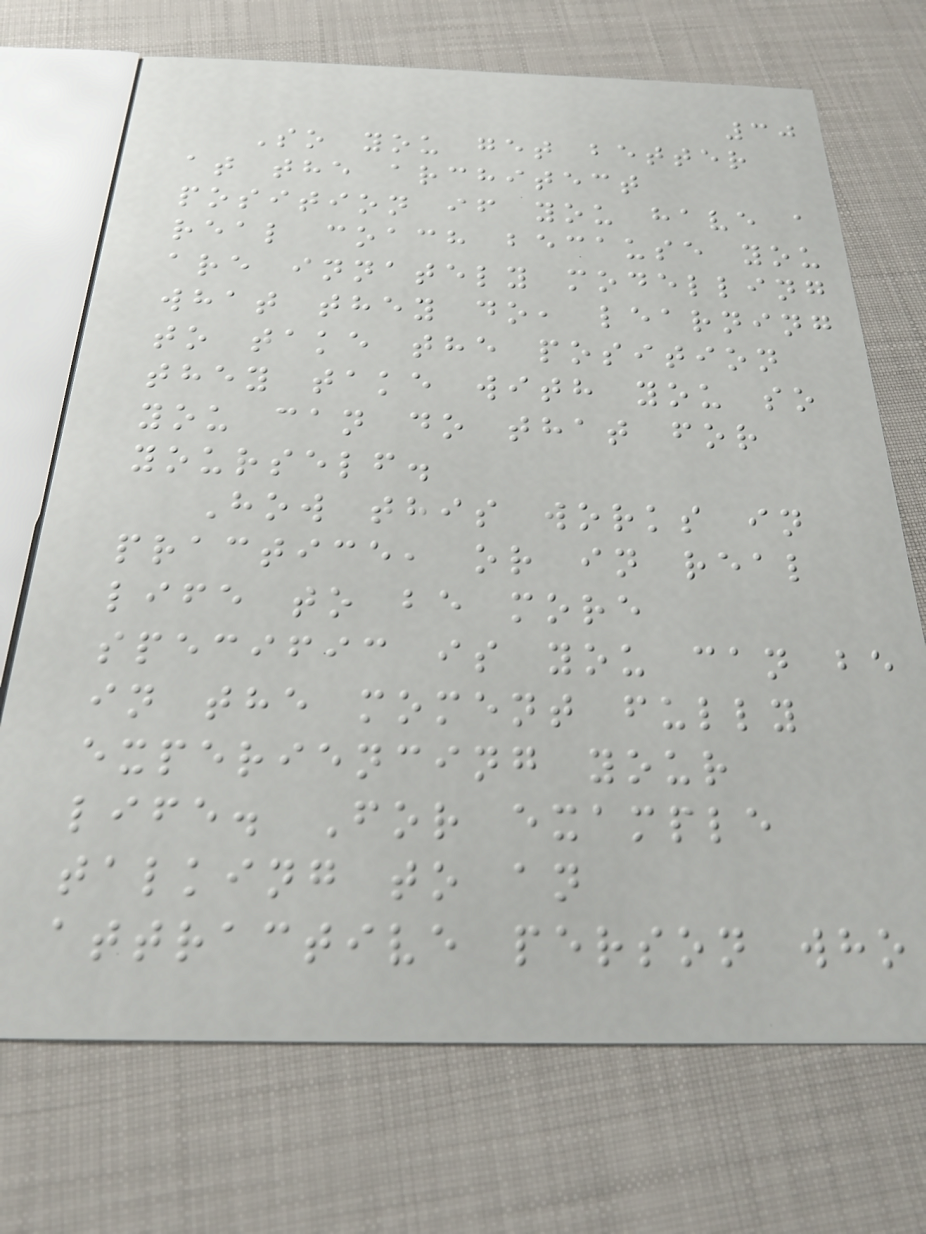30
So you get better
at the architect
position if you have a
real coach because you
are innately modelling
what they do, learning
to take the position
they take with you so
you can do that for
yourself.
How this works in
practice, or in real
life to be more
specific is you can be
in the moment fully
experiencing your
life. For example
talking to an
attractive person who
